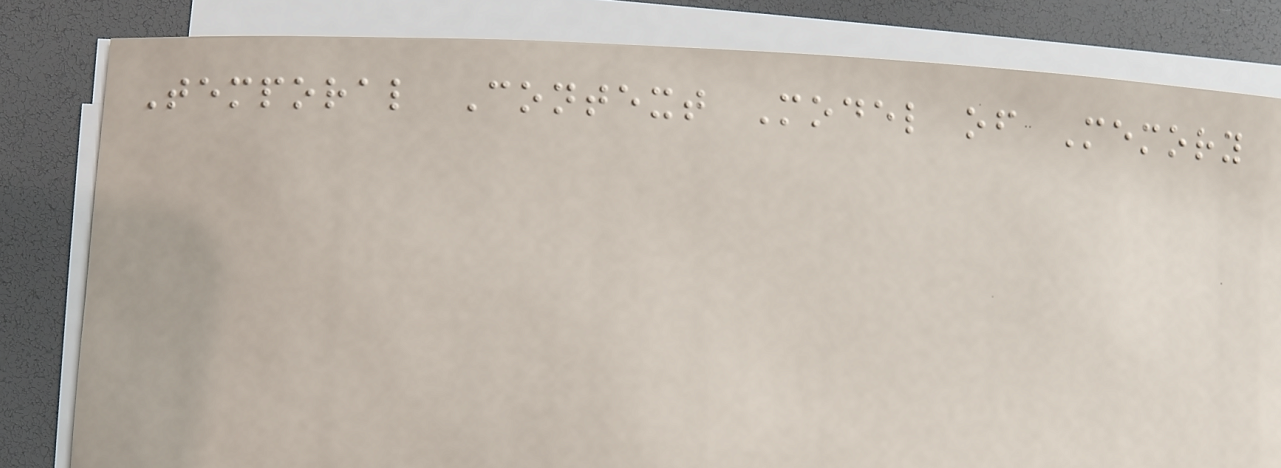Temporal Context Model of Memory
